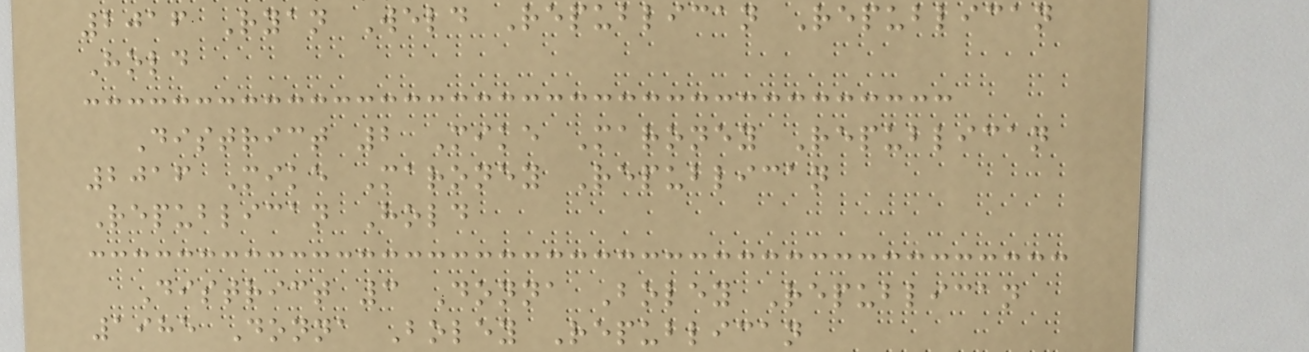2016 Ryan Weld Republican Republican
Hold
District 2 Mike Maroney Republican
2016 Mike Maroney Republican
Republican Hold
District 3 Donna Boley Republican
1985 Donna Boley Republican
